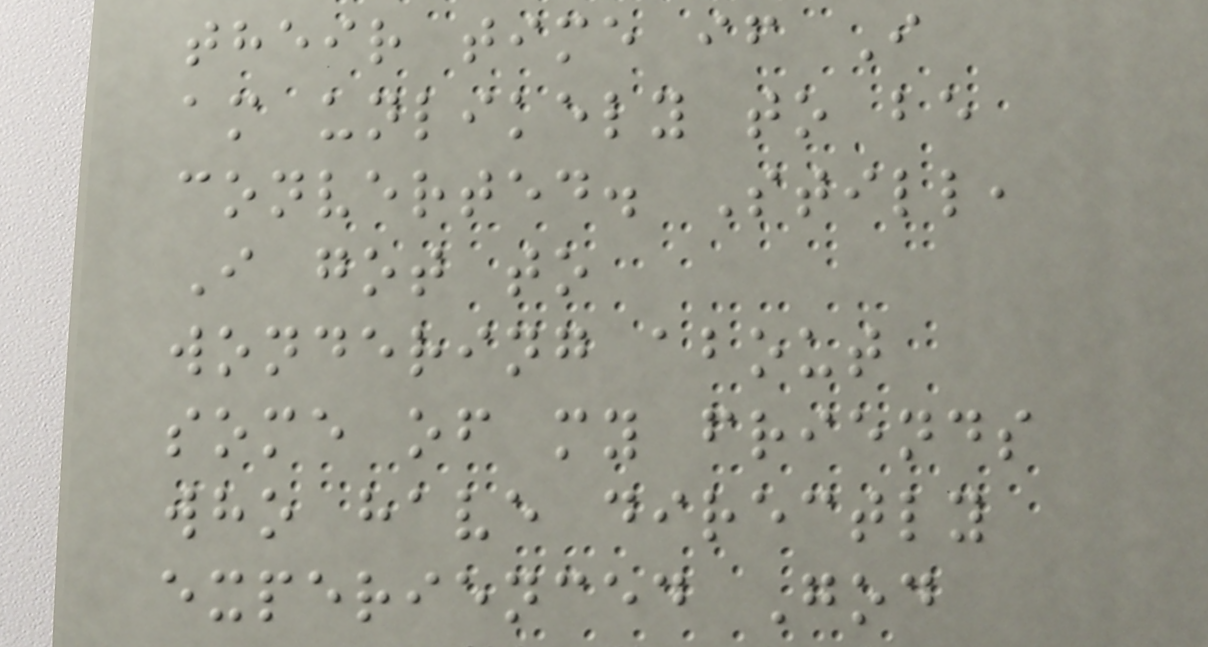their time if I
am unlikely to be
converted. Still,
I got to
wondering about
some of my friends
who have directly
experienced God
